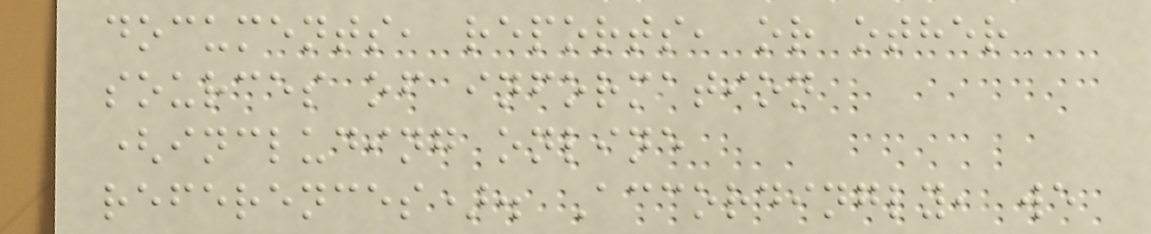documents, reports, or other
sources of information
(including online
references). Accordingly, we
